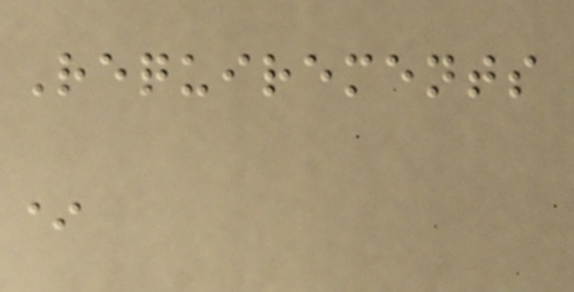Requirements
*
